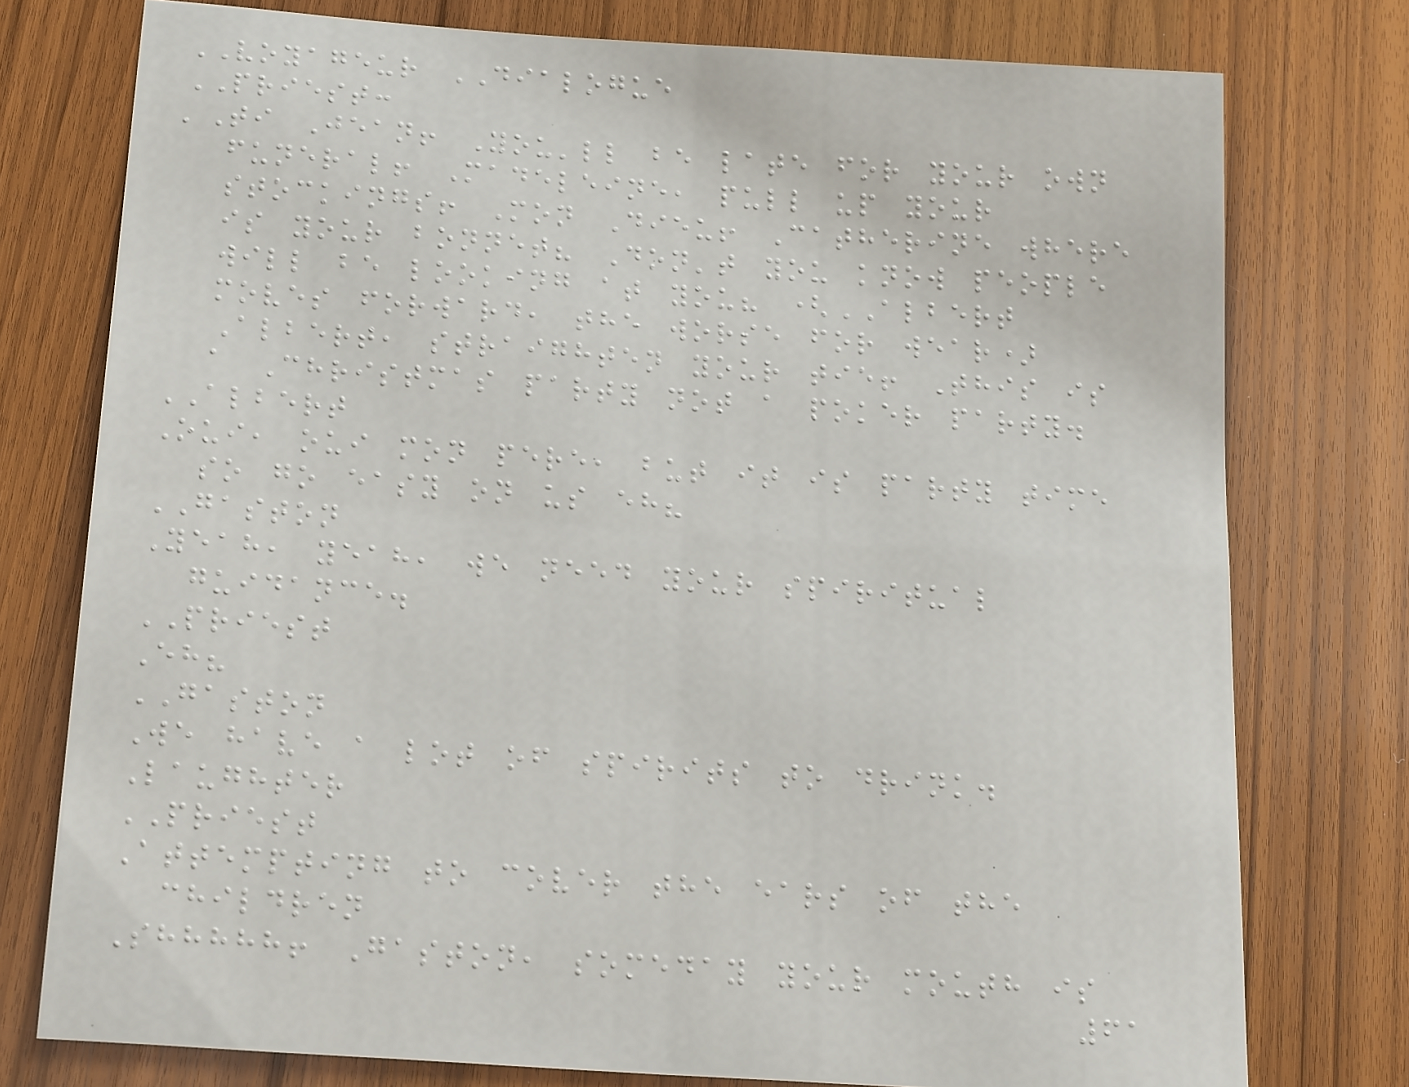VOYAGEUR DIALOGUE
PRIEST:
'Ti Jean! You'll be late for your own
funeral! Madeleine, pull up your
stockings! Mon Dieu! Catherine where
is your bonnet? Don't you know people
will be looking at you? (ALBERT
moves forward, the worse for wear)
Albert, straighten your tie! This is
a Christmas party not a poker party.
ALBERT
Oui, oui mon pere, but it is party time
so go easy on us eh?
GASTON
Yeah, yeah, we need your spiritual
guidance.
PRIEST
Eh?
GASTON
We have a lot of spirits to drink.
Laughter
PRIEST
Attempting to cover the ears of the
children
Shhhhh! Gaston, someday your mouth is
61
